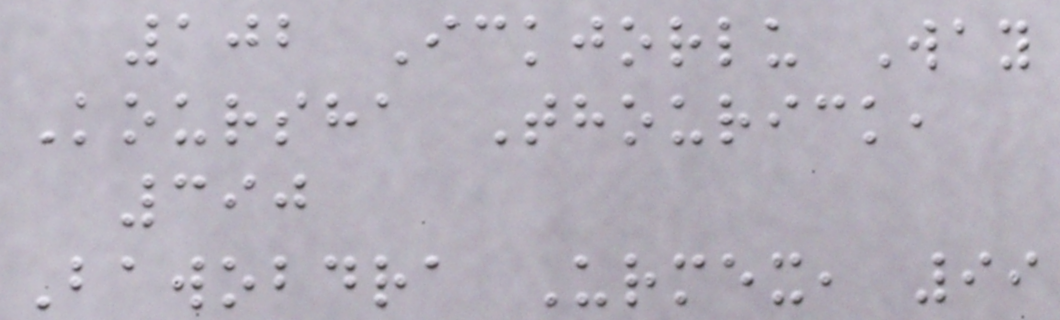102 Ickjorlu Way
Koursha Thourick,
390
Bawobdra Urmex, 99
